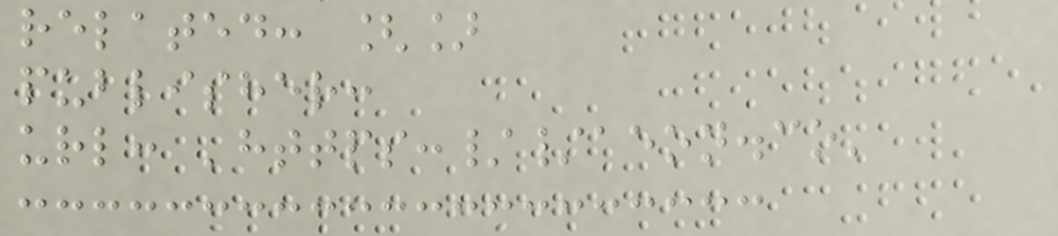related: []
publisher:
url: 'https://aeon.co'
